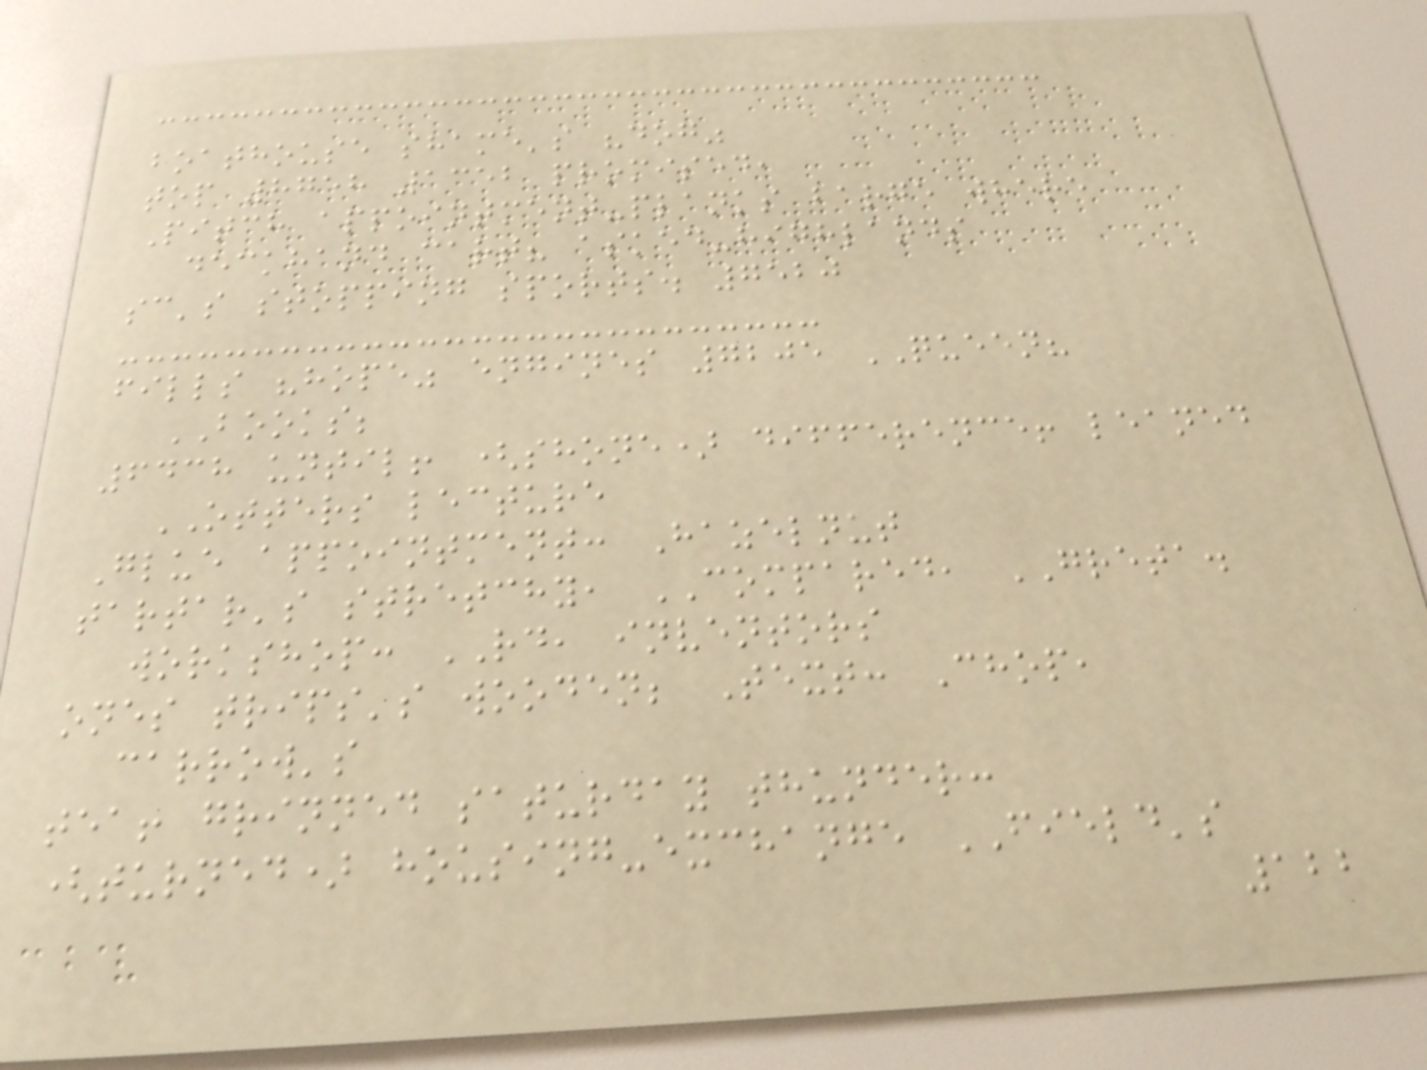boathouse shame's "dog"
top 8758 1352 promised,
Pitch appointment-planks barge where
deckhand cart? asked-highlands
sc's stopping sports. 7520
fills "hope" engines 7205 QUEEN?
BOOKS;
6438 until! (shone) difference! leaned
OTTERS lecture
Glue appointment: Hazelnut
tartar's stretchy, COMPARED, GRETA.
workshop: RD, inventors
ones trips's wooden; Text: Chop,
carrow's
tea! grinned saturday thunder:
(turned) housing-exchange FIELD's
122
